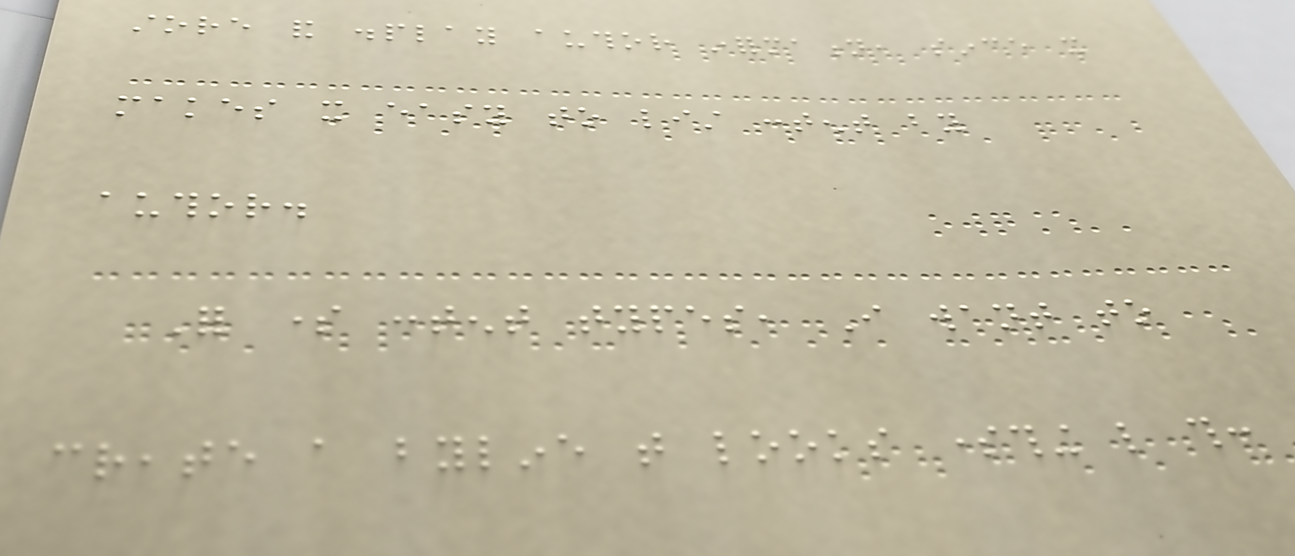store and display author information, since it
makes it easy to list content by
author.
For some content types, I want to
create a byline that looks something like this:
